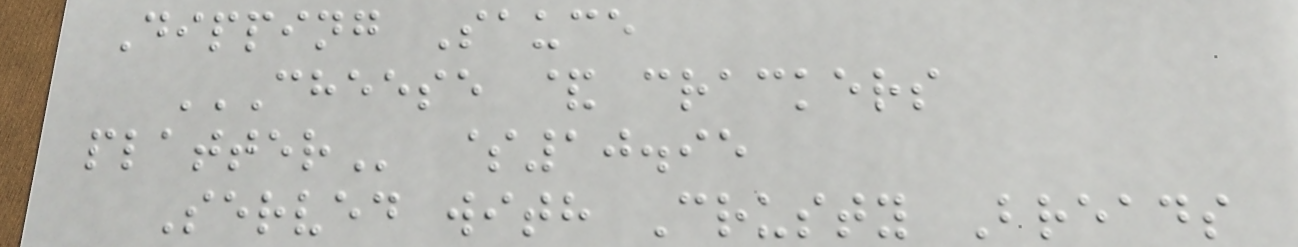Dipping Sauce
CHEESE & CRACKERS
PLATTER $10.95
Served with Crusty Breads
